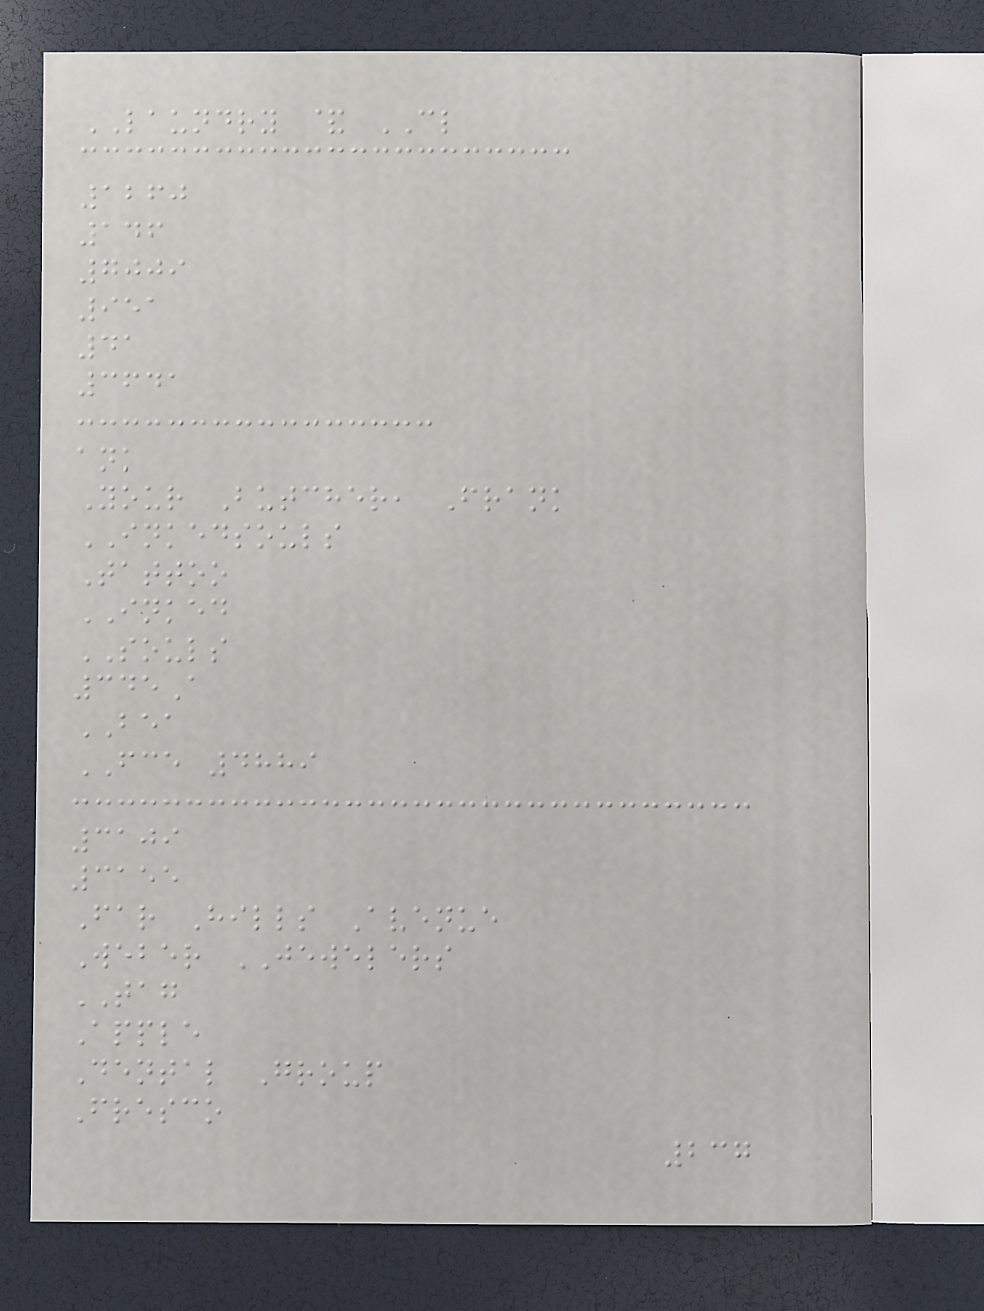LAUNDRY & CL
1260
146
7009
951
41
3641
ank
Your Butcher, Frank
INKEDSOULS
Tattoo
INKED
SOULS
345A
BEA
FCE 4889
3109
3155
Far Hills Avenue
Weber JEWELERS
TAG
Apple
Dental Group
Fresco
237
